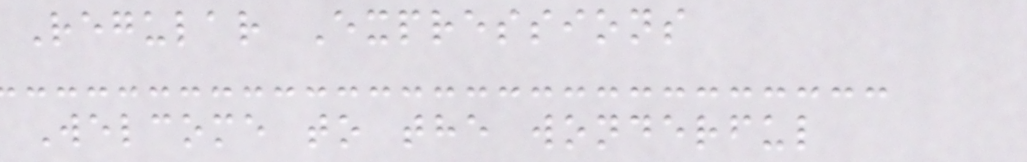Regular Expressions
Welcome to the wonderful
